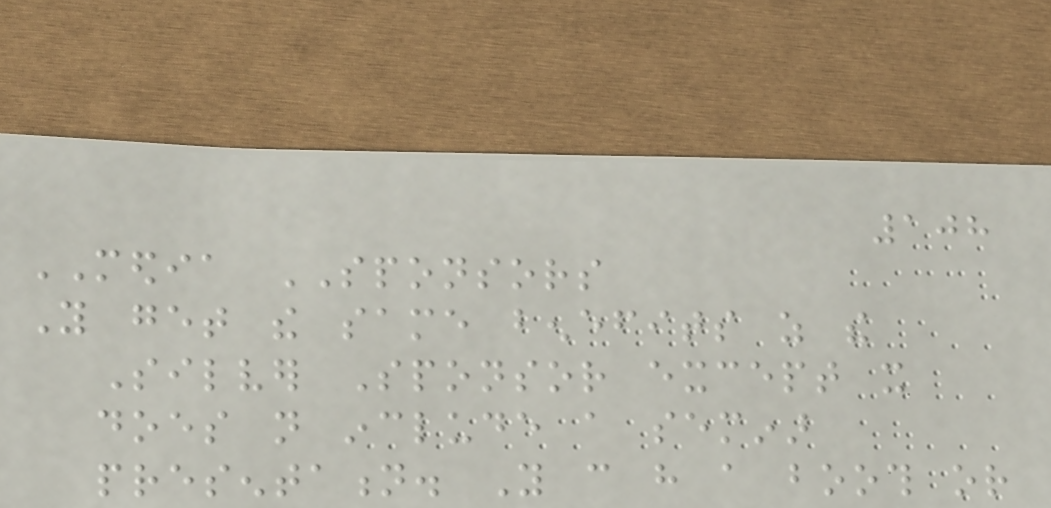108
MEDIA SPONSORS
You get the same benefits as the
Silver Sponsor except it
does not include a seminar
presentation. You can have a booth or
